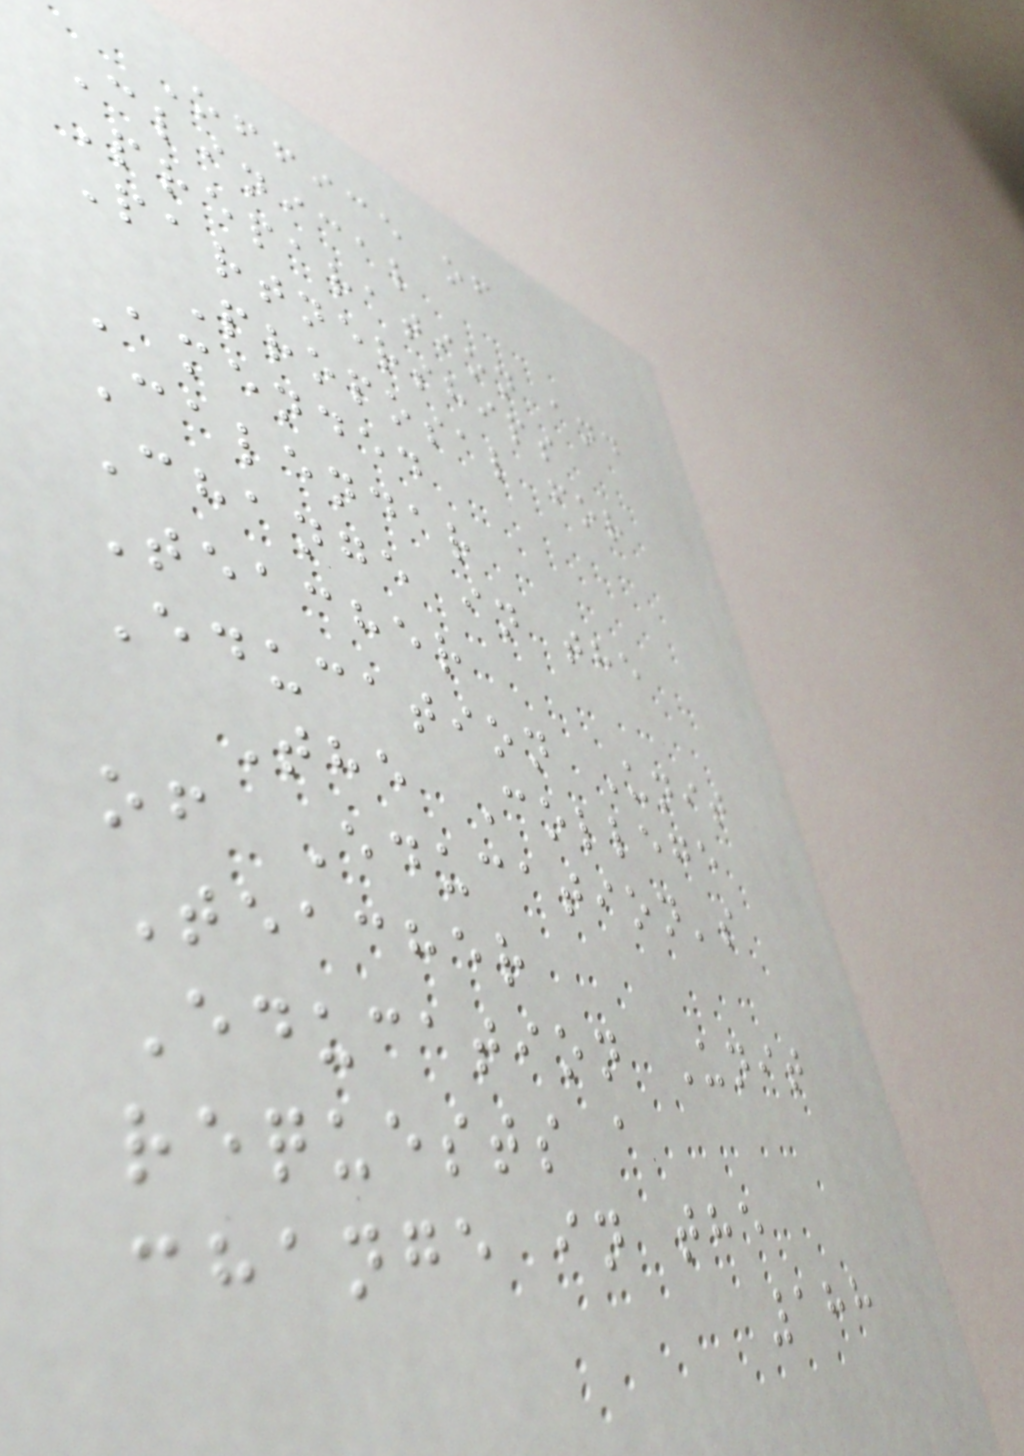Office of
Clinical
Preparation and
Partnerships
Proposal for
Amended
Calendar
Change in the
Teacher
Education Unit
The College
of Education's
Teacher
Education Unit
requests a
change in the
188
